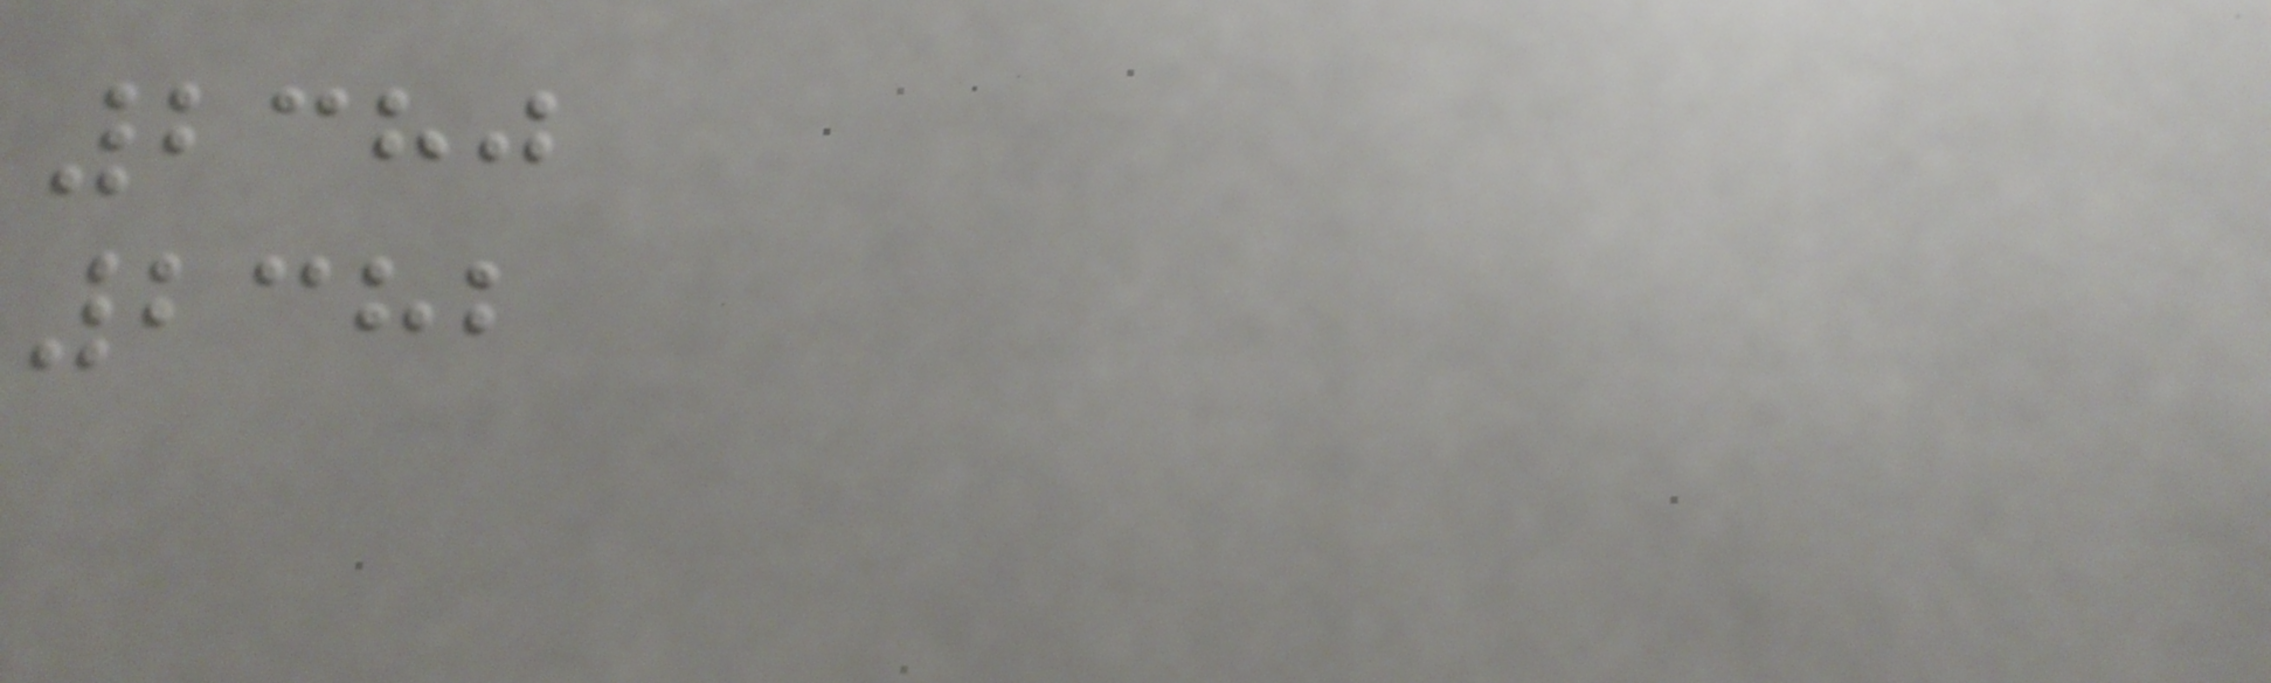2380
2382
